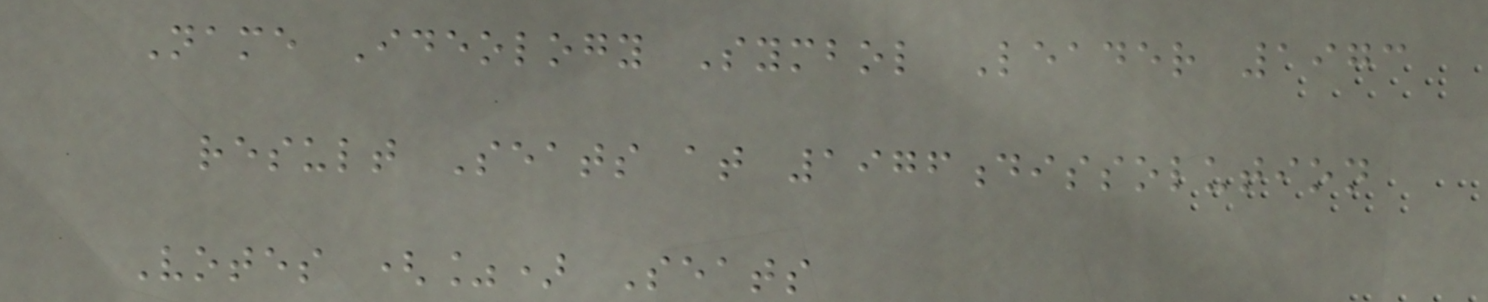Name Ideology Symbol Leader 1973
result Seats at 1976dissolution
Votes (%) Seats
